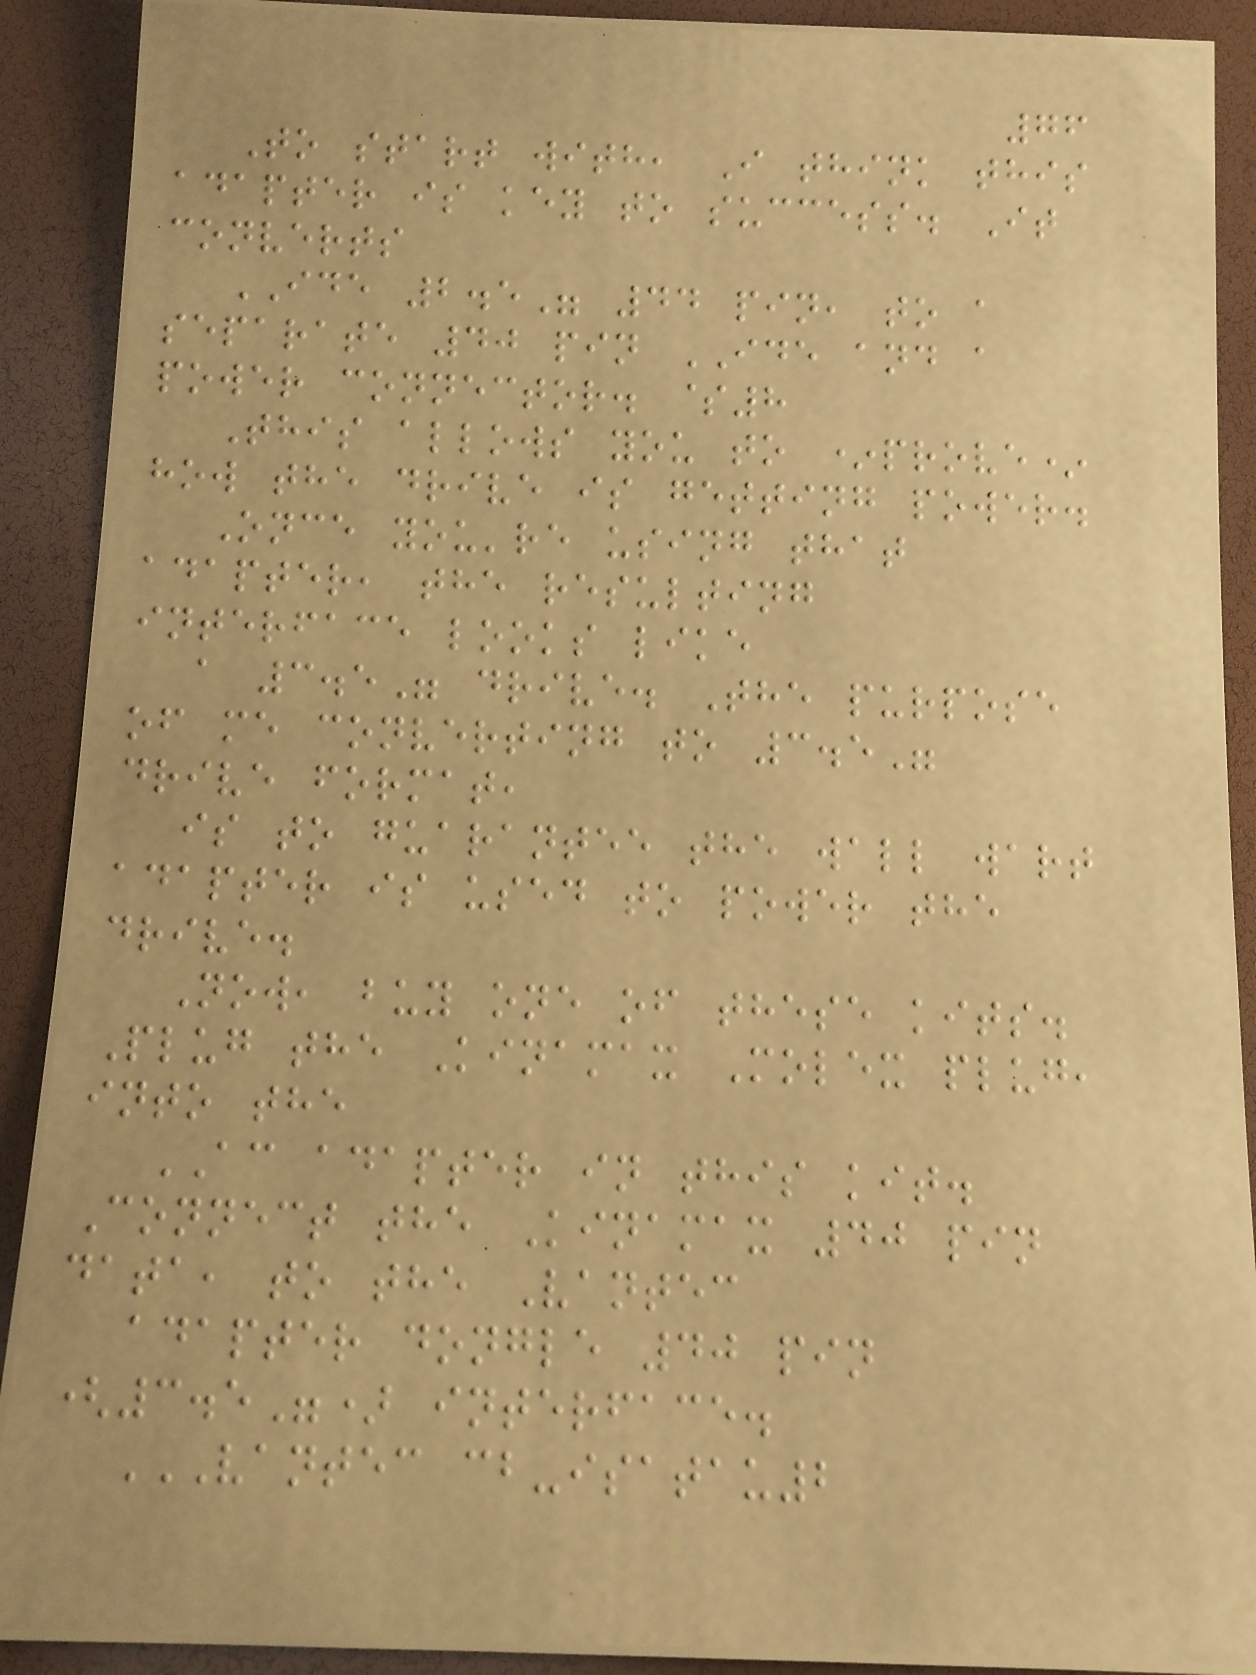76
To start with, I think this
adapter is key to success. It
converts
IDE 2.5" 44 pin, to a
separate 40 pin IDE and a
power connector. $8
This allows you to *prove*
how the drive is getting power.
Once you're using that
adapter, the resulting
interface looks like
a 3.5" drive. The purpose
of me converting to 3.5"
drive format,
is to guarantee the wall wart
adapter is used to power the
drive.
Now, buy one of these kits.
Plug the Kinamax Molex plug,
into the
AC adapter in this kit.
Connect the Kinamax 40 pin
data, to the Vantec
adapter dongle 40 pin
(3.5") interface.
VANTEC CB-ISATAU2
